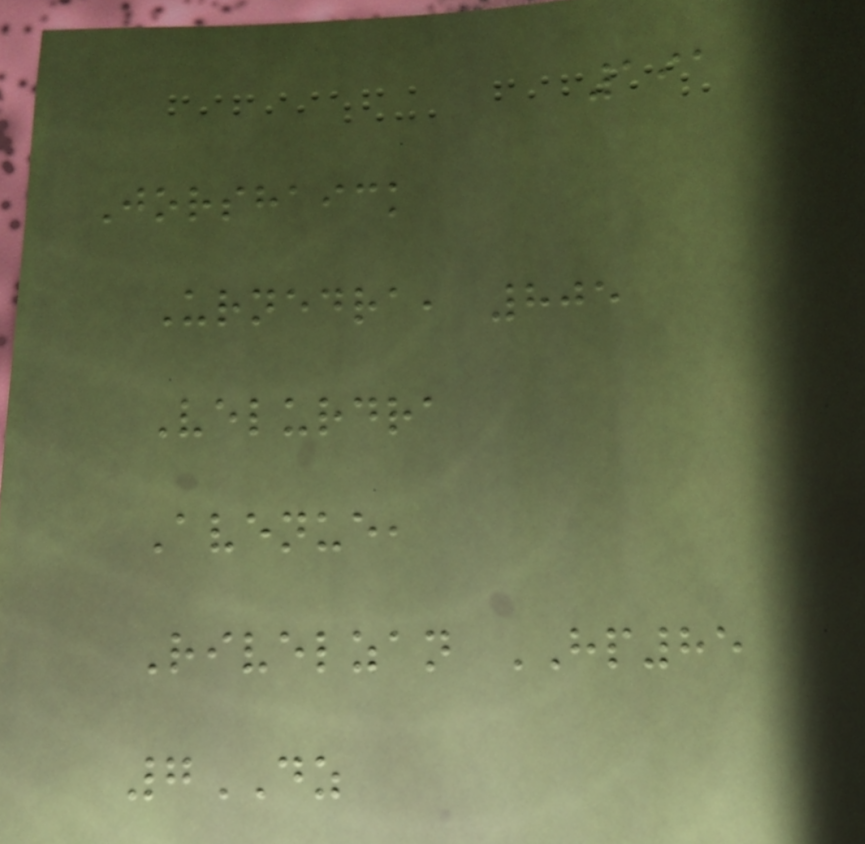191
Jorshaick
Urnedra, 805
Velurdra
Avenue,
Rivelzan HP85
7DZ
